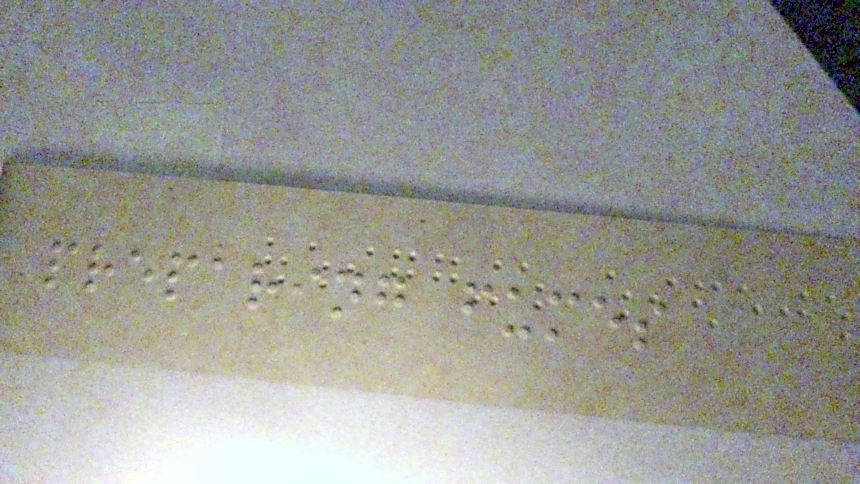preparing fumes
